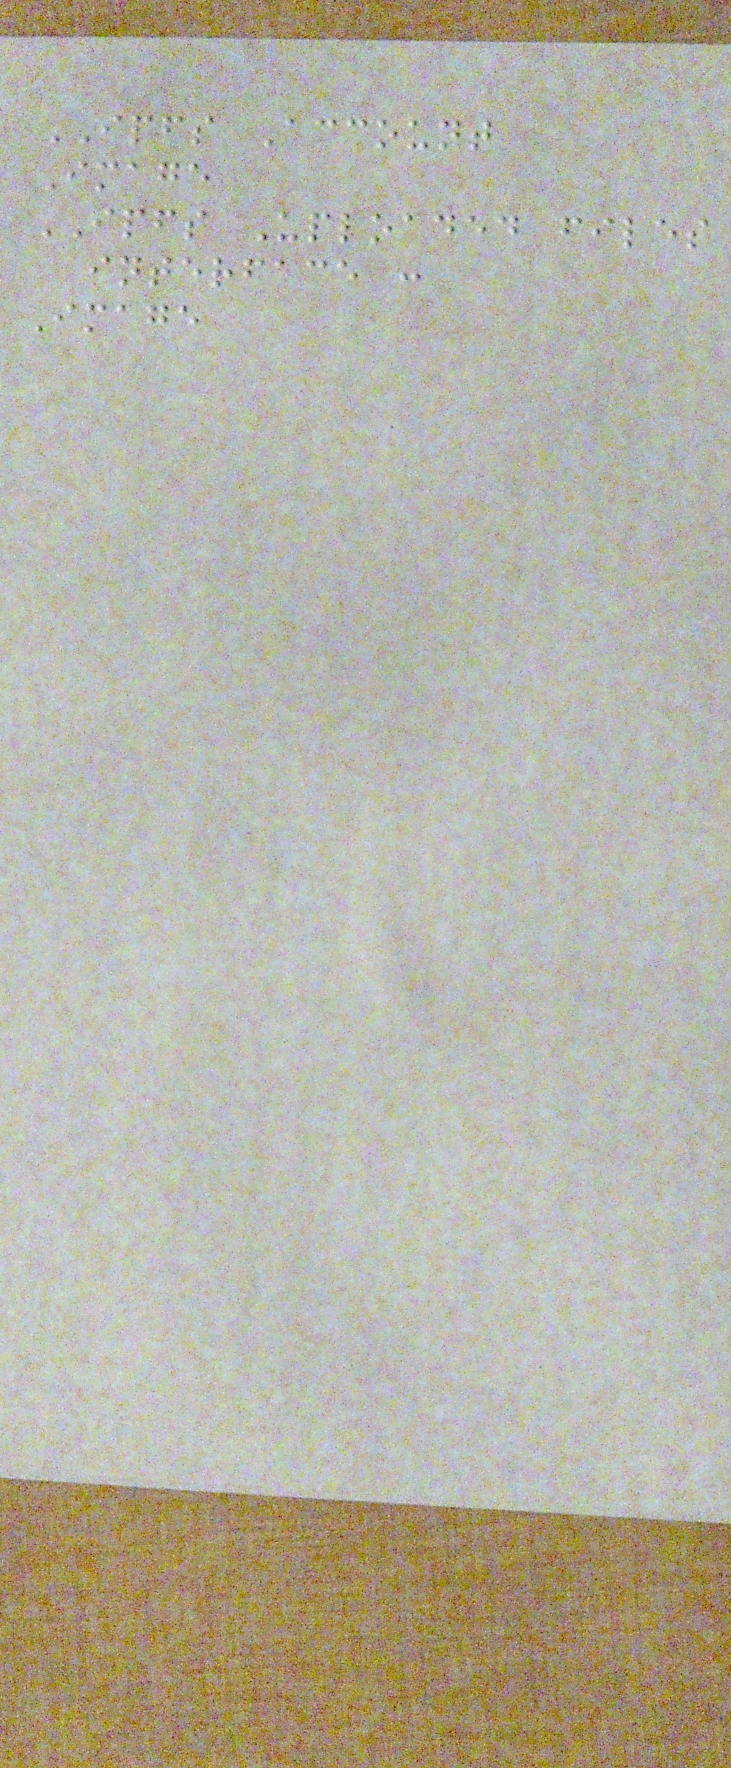IPFS Account
Image
IPFS Uploaded files
interface :
Image
